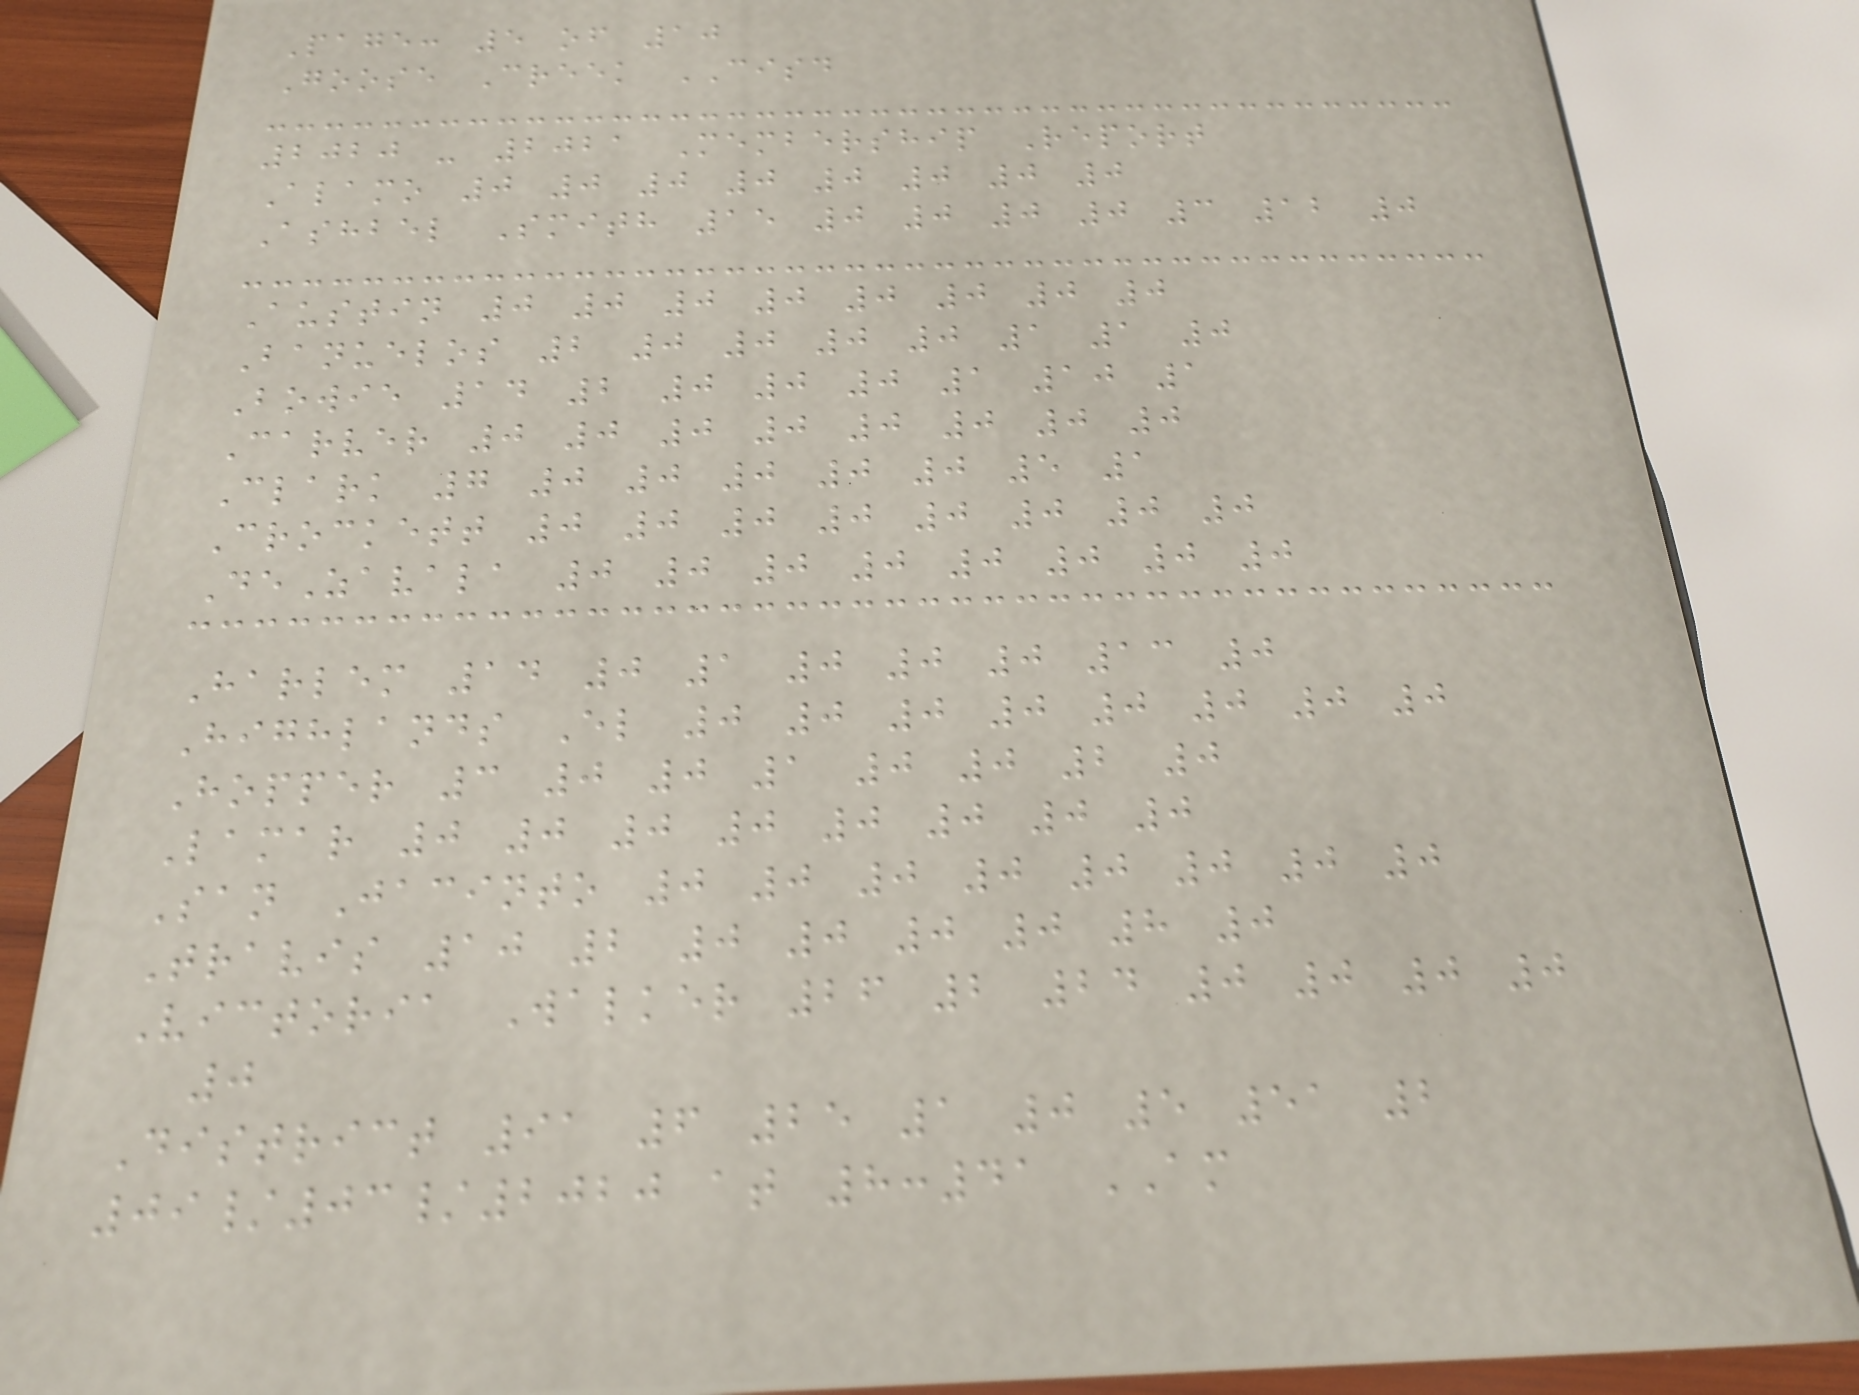Page: 5 of 10
Goose Creek CISD
2020 - 2021 Membership Report
Alamo 0 0 0 0 0 0 0 0
Ashbel Smith 15 0 0 0 0 3 12 0
Austin 0 0 0 0 0 0 0 0
Banuelos 2 0 0 0 0 1 1 0
Bowie 14 2 0 0 0 1 10 1
Carver 0 0 0 0 0 0 0 0
Clark 7 0 0 0 0 0 5 1
Crockett 0 0 0 0 0 0 0 0
DeZavala 0 0 0 0 0 0 0 0
Harlem 14 0 1 0 0 0 13 0
Highlands El 0 0 0 0 0 0 0 0
Hopper 3 0 0 1 0 0 2 0
Lamar 0 0 0 0 0 0 0 0
San Jacinto 0 0 0 0 0 0 0 0
Travis 10 2 0 0 0 0 8 0
Victoria Walker 26 2 24 0 0 0 0
0
District 91 6 25 1 0 5 51 2
09/03/2020 at 8:41 AM
